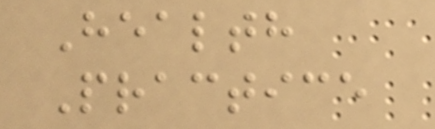Health
Practice
